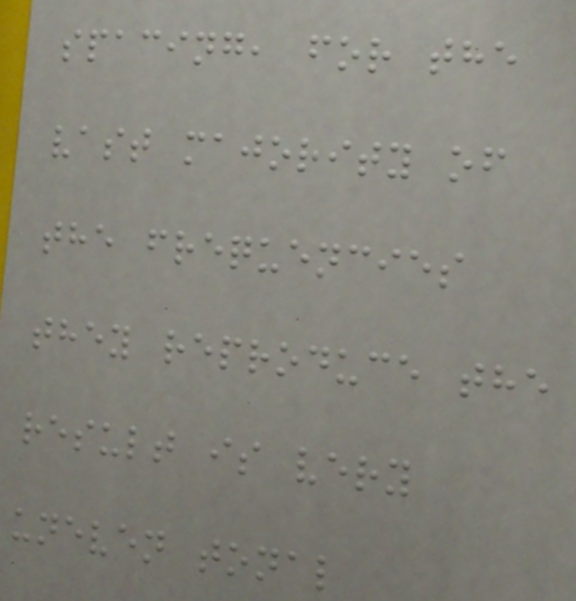spacing, for the
vast majority of
the frequencies
they reproduce the
result is very
uneven tonal
